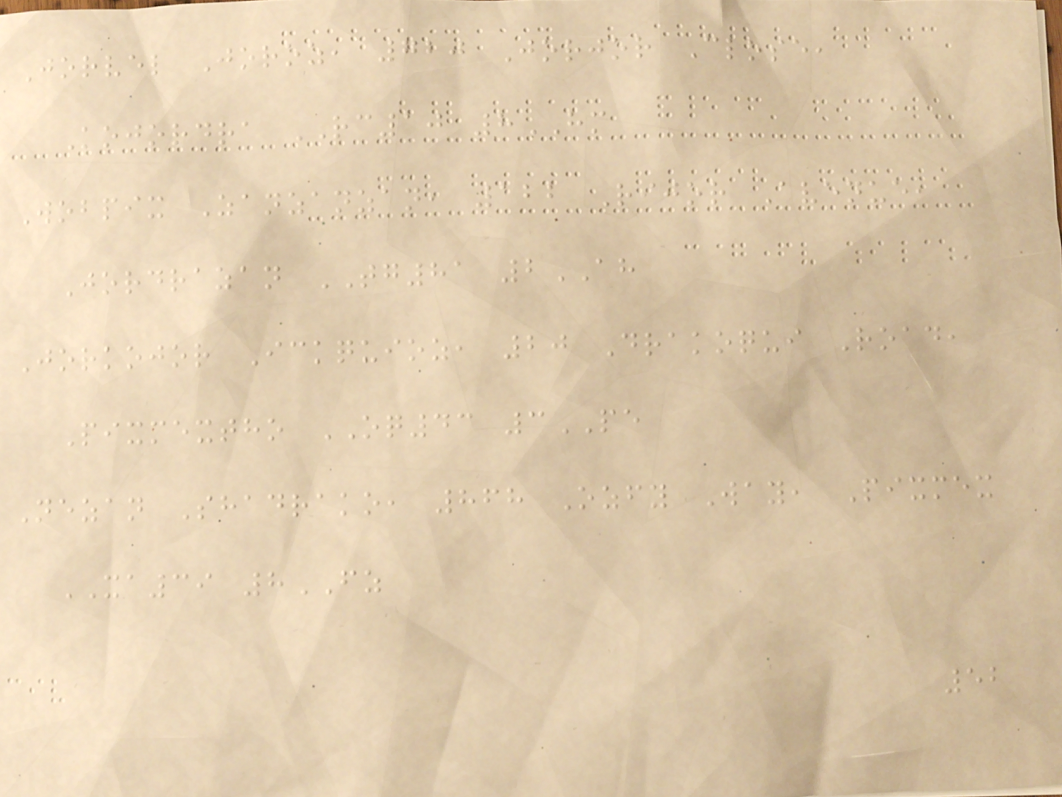Jorvel Joroz, 720 Jorjor Close,
Kojordra RC10 8HM
Wobpix Zanzanzan, 122 Rijor Avenue,
Jordrazan TG81 2AH
Jorkojor Ickquioz, 20 Drakoqui Road,
Pixmextho OQ43 3PE
Nezan Shadrako, 868 Ozfy Way, Pixmex
XA39 8FZ
52
